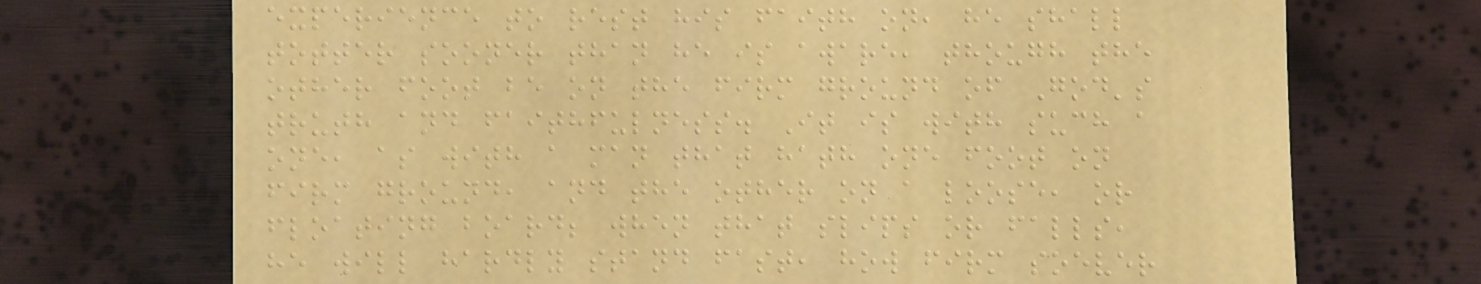experience to rest his faith on, he shall
totter sooner than he is aware, though the
other foot be on the firm ground of God's
truth and faithfulness. It is with such a
one, as with a man that hath one foot on
firm ground, and the other on a loose, or
floating board; when that slips or falls,
he will hardly stand fast, how firm soever
